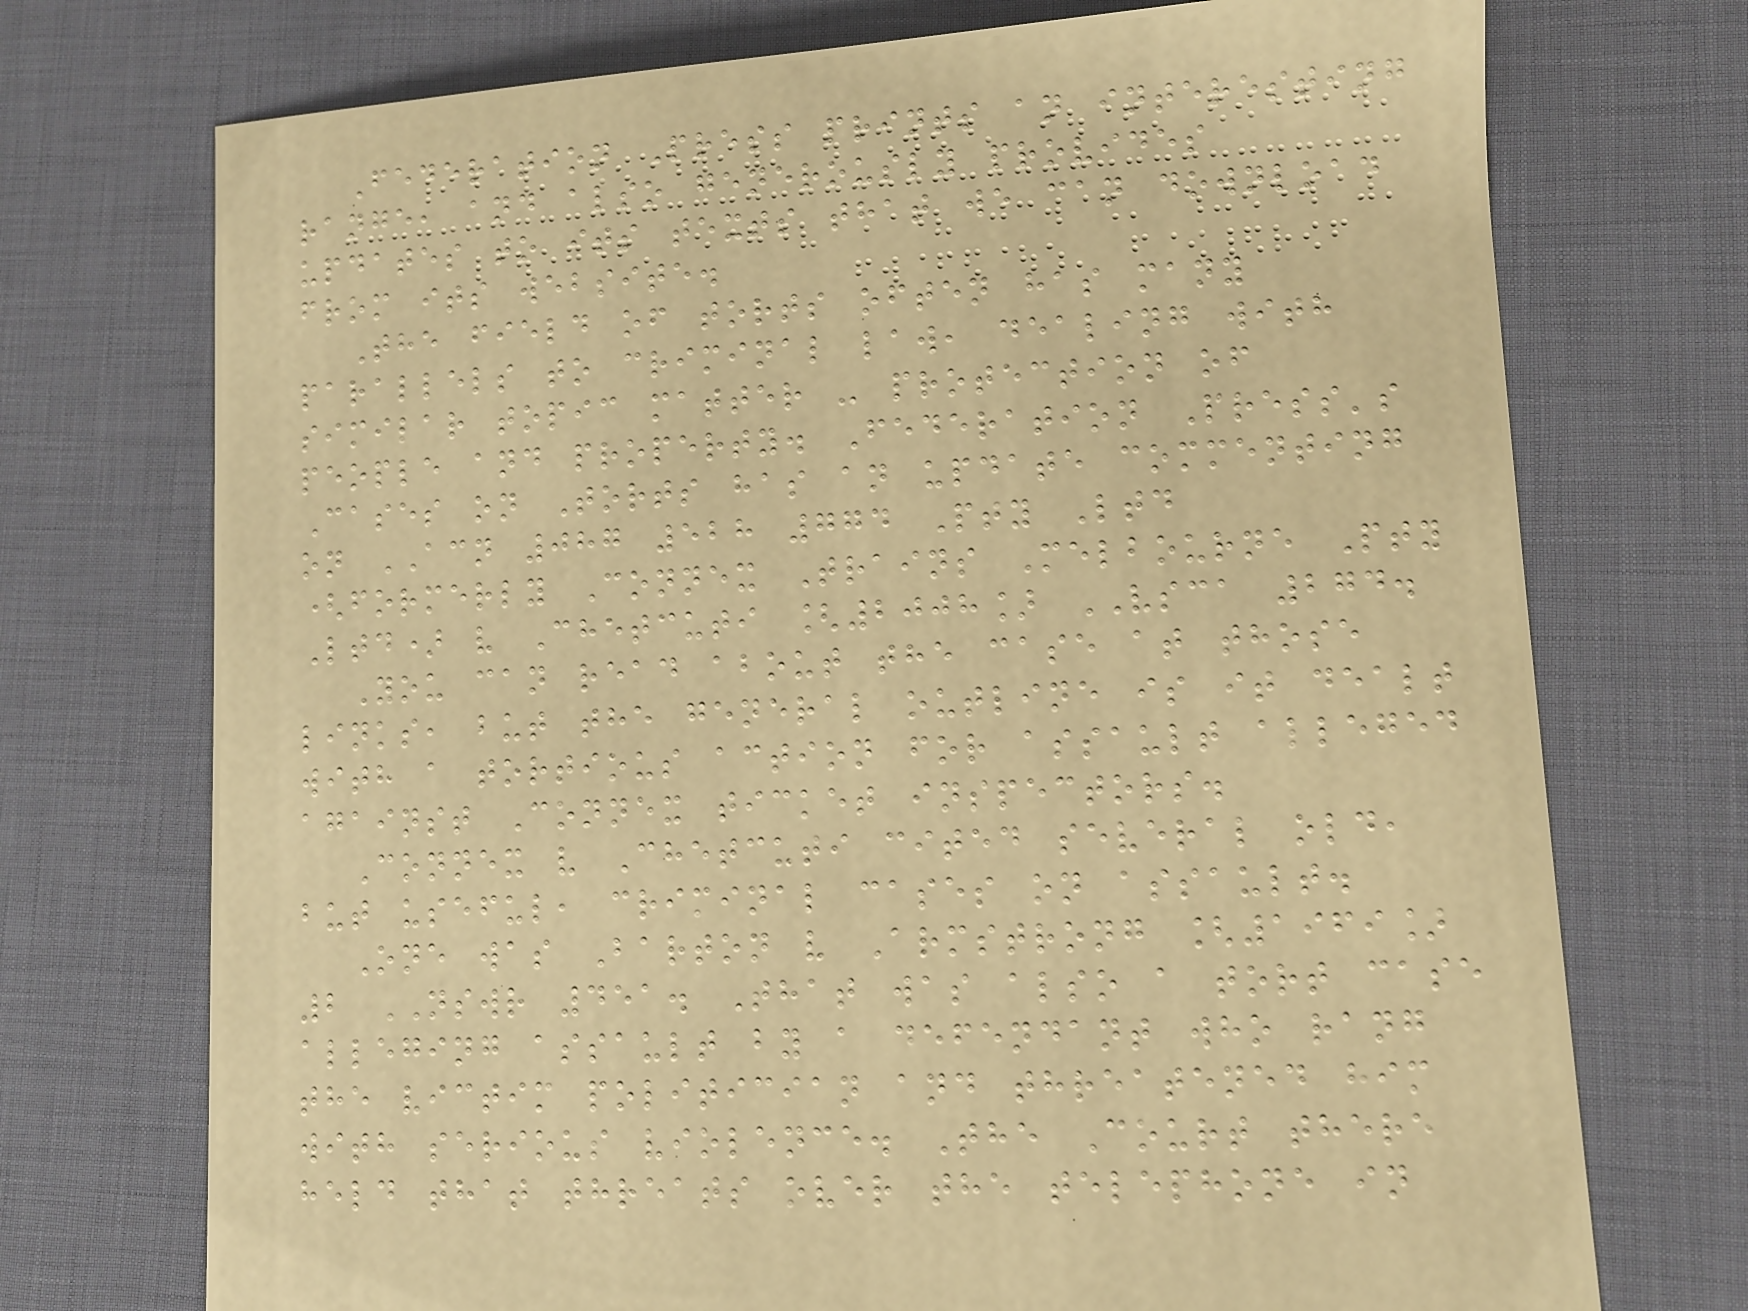Federation Press prints an interesting
range, and also generously provides
updates to its texts that we can download
from its website.
The field of torts often has many
parallels to criminal law, dealing with
similar topic matter - protection of
people and property. Federation Press's
Cases on Torts has an update commenting
on ACN 087 528 774 Pty Ltd
(formerly Connex Trains Melbourne Pty
Ltd) v Chetcuti [2008] VSCA 274.
You can read about the case at those
links, but the general outline is it dealt
with a tortious action for assault alleged
against Connex ticket inspectors.
Connex v Chetcuti cited several old,
but useful, criminal cases on assault.
One was Barton v Armstrong [1969]
2 NSWR 451. That was also a tort case
alleging assault by a defendant who rang
the victim politician and threatened him
with serious violence. The Court there
held that threats over the telephone in
